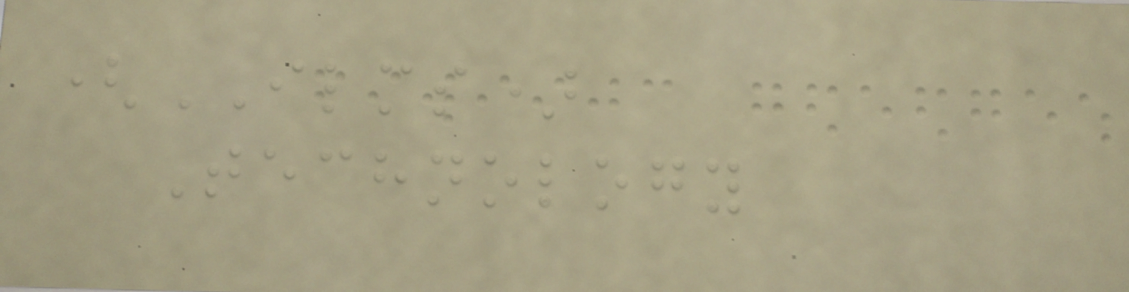(ILMS)
Technology
